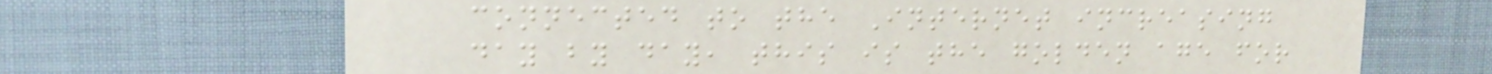connected to the Internet increasing
day by day, this is the golden age for
